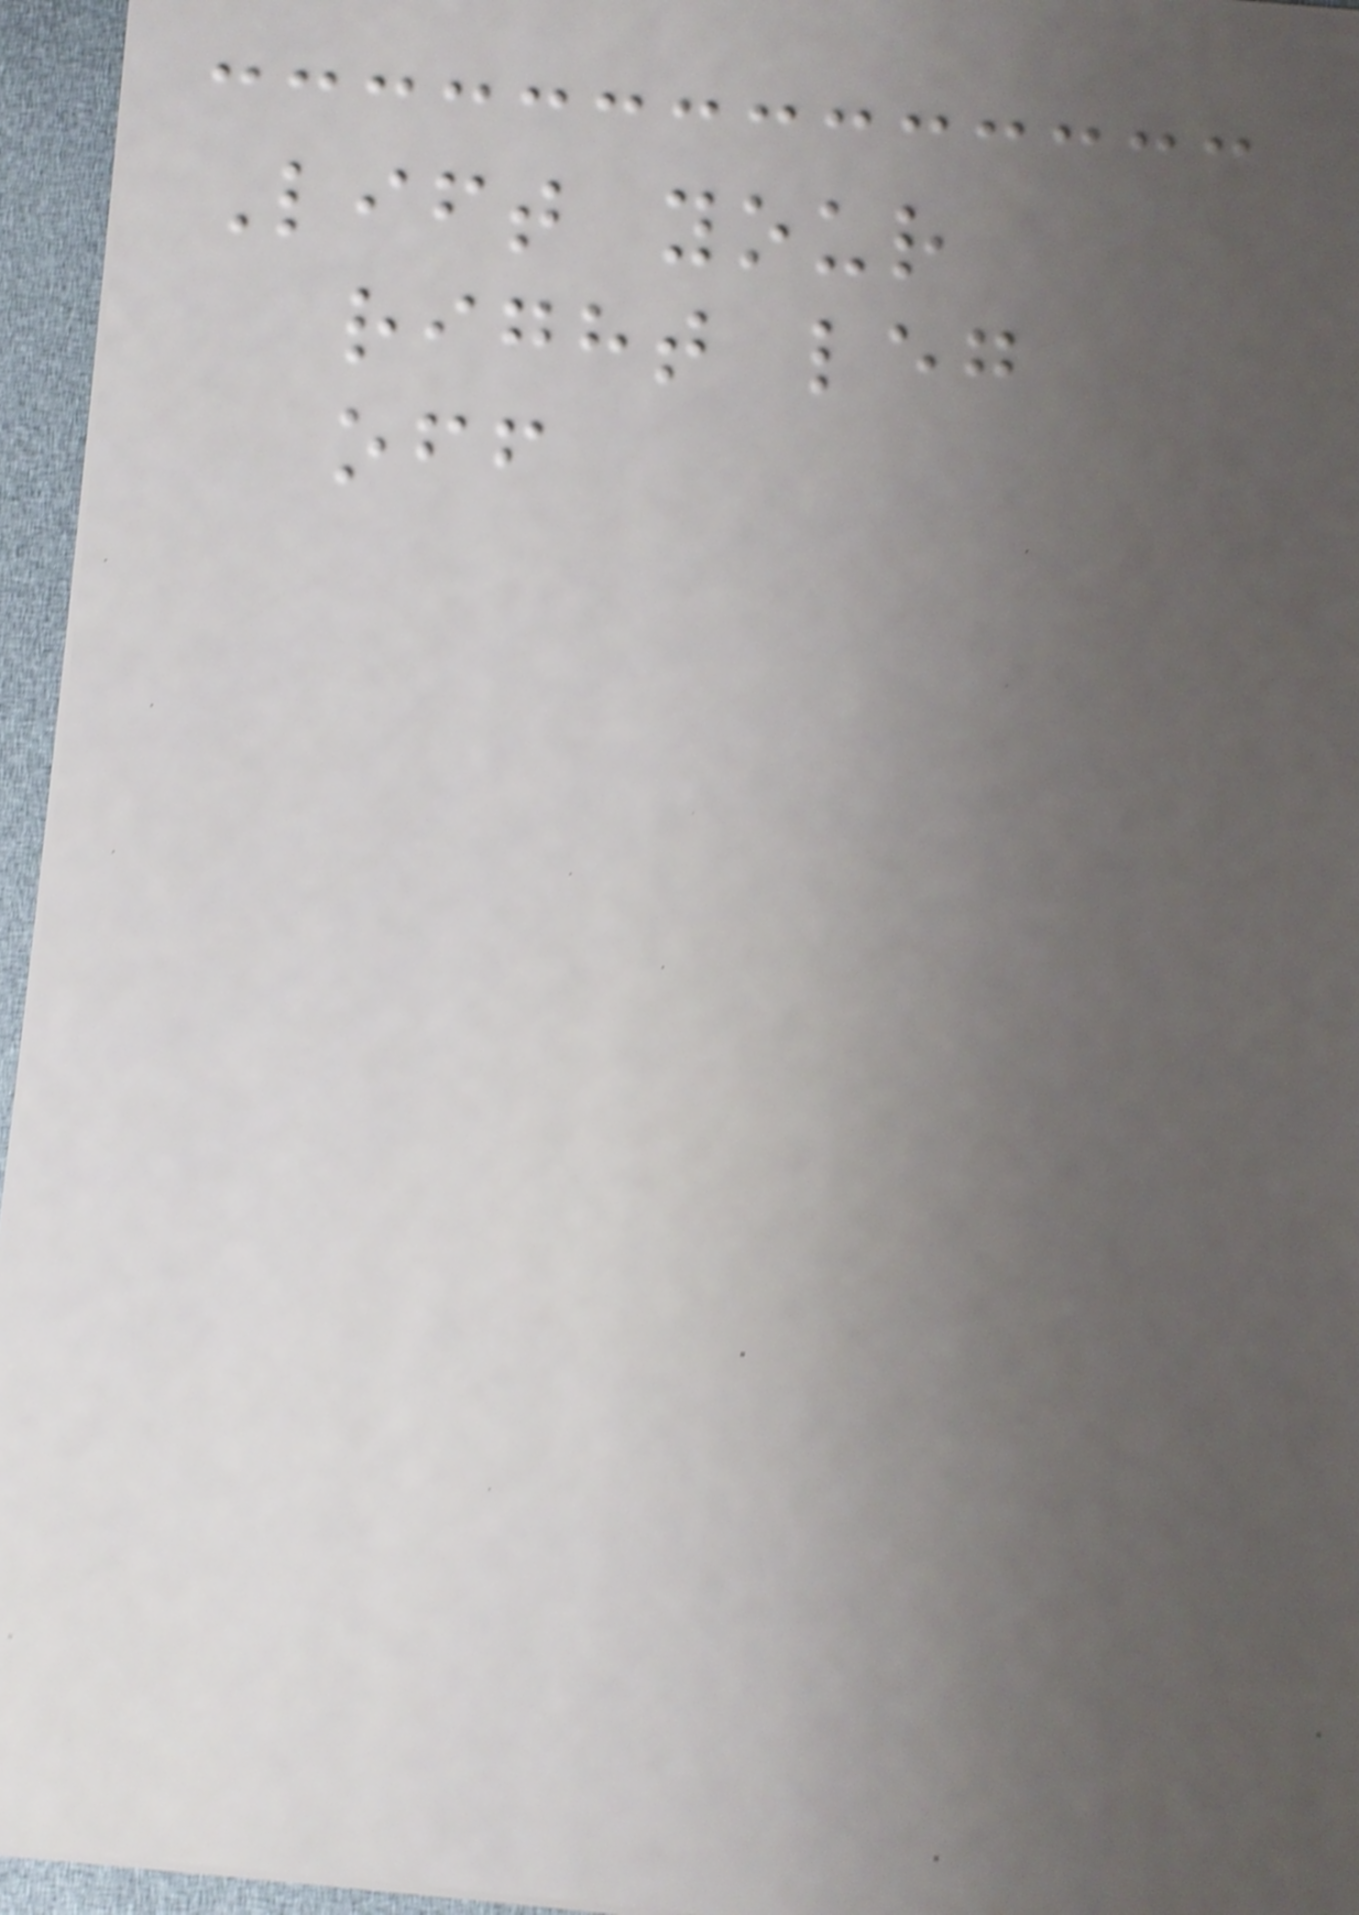Lift your
right leg
off
